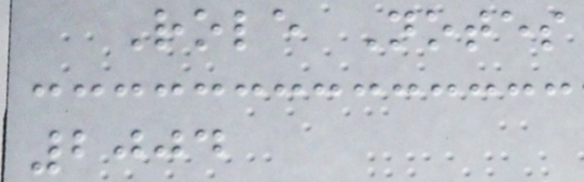Role Notes
2004
